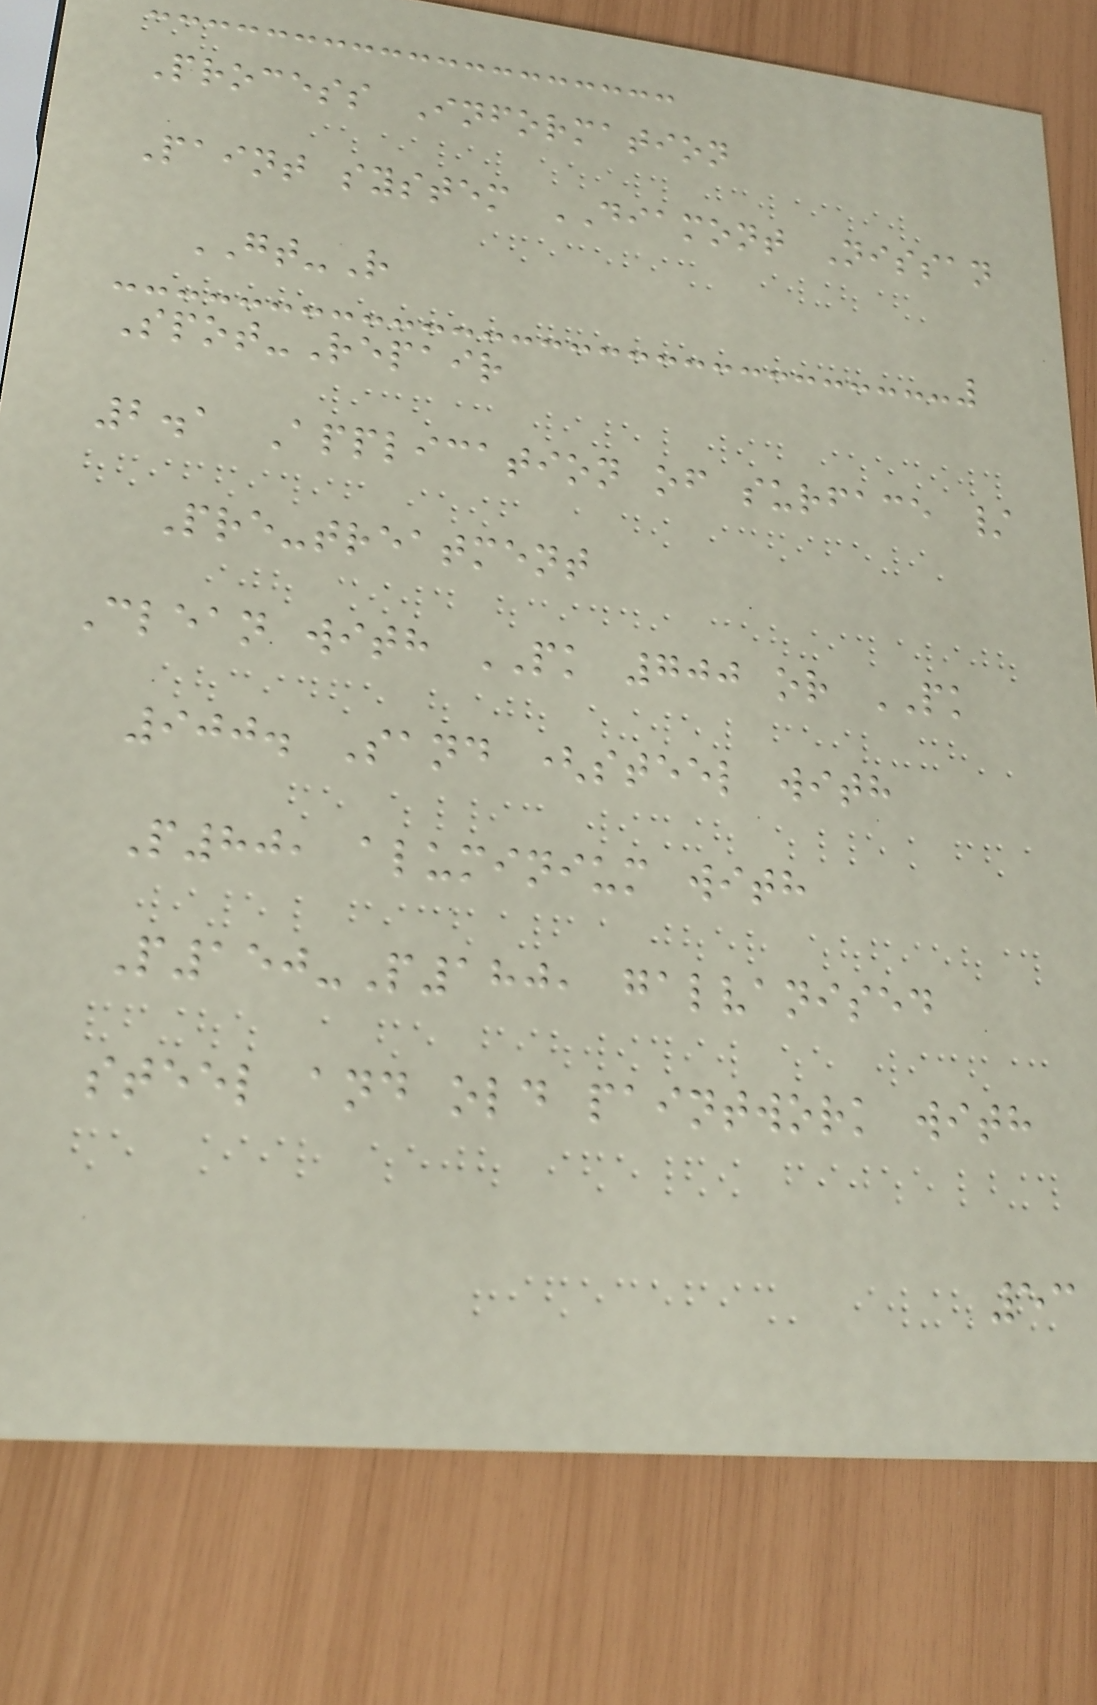Process Information
Paint system DIAMONT Nissan
GT-R
Spot-Repair
2.1 Application of surface /
Pre-treatment
Clean with PK 700 or PK
900. Sand (steel with
P80, aluminium with
P150-P180, galvanised
steel and old paintwork with
53
